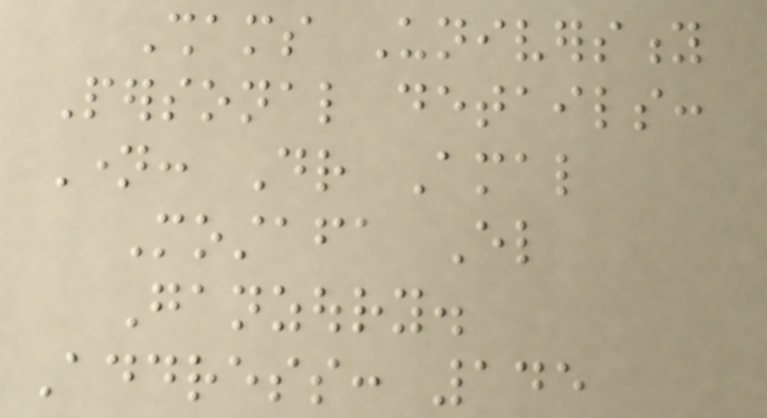Shams University
Personal details:
Name: Dr Amal
Mostafa El
Ganzoury.
Address: 145
